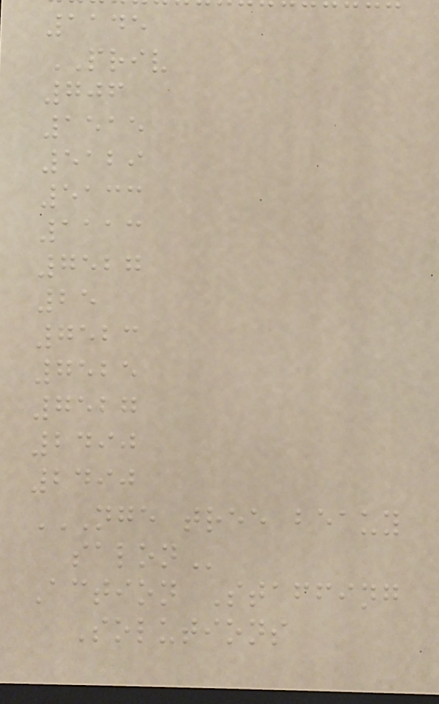1145
PRIV
706
1515
5129
5133
1113
7527
25
7523
7525
7527
2490
2490
NGE TREE BEAUY
SALON
Action Staffing
Solutions
